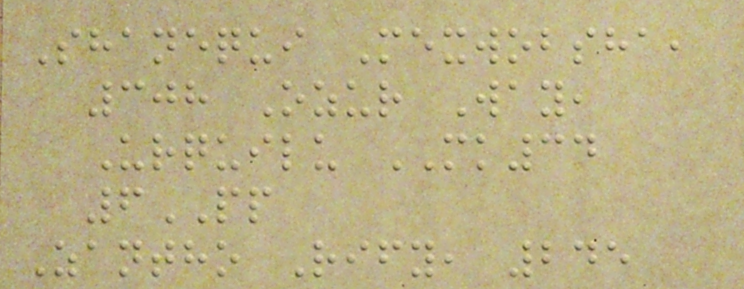Shanequi Mexwobsha,
308 Ozur Way,
Urquilu MK34
6PP
Zantho Rify, 245
